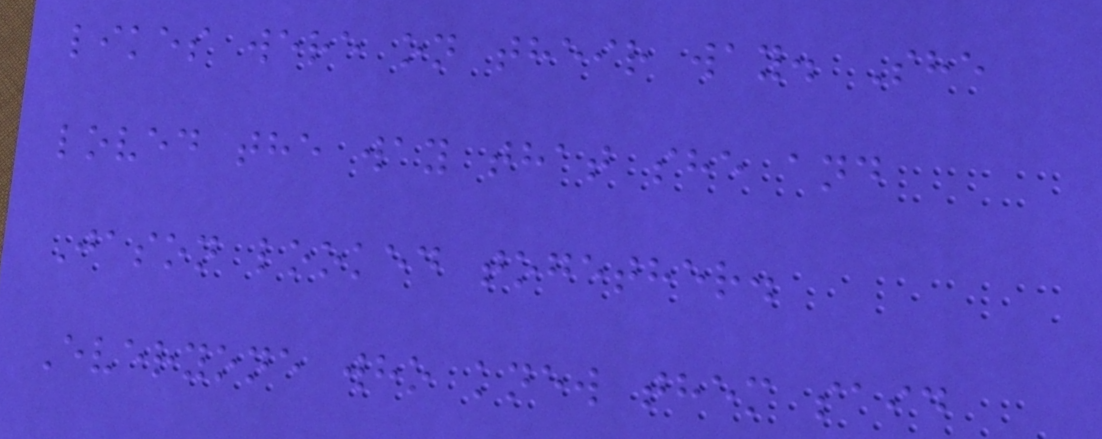likes were on their way. She
loved the way that she and
Jason looked together.
Everyone who knew them said
